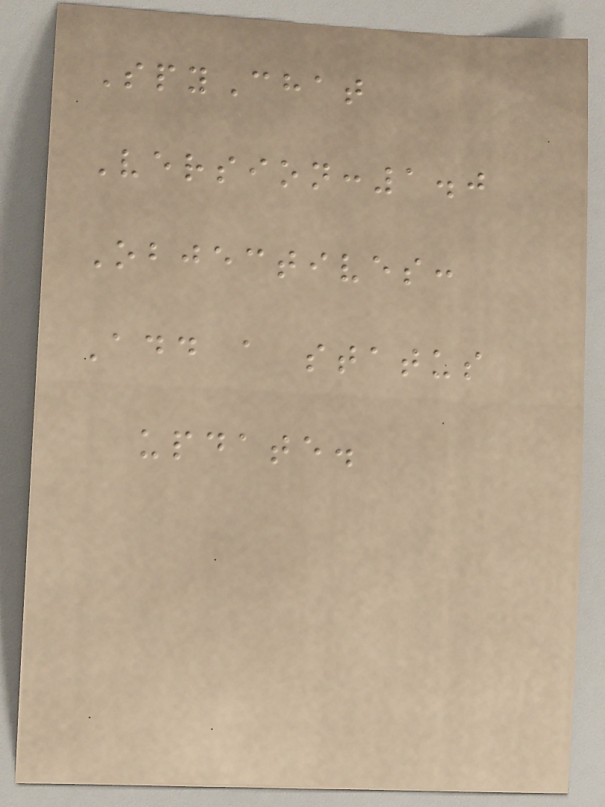SpyChat
Version:1.0
Objectives:
Add a status
update.
